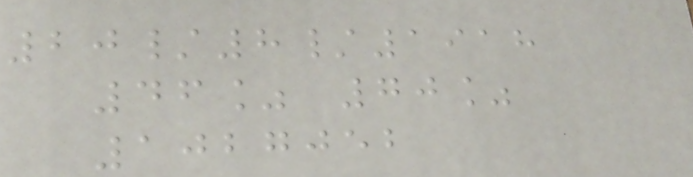20/8/1918
46% 70%
1027052
